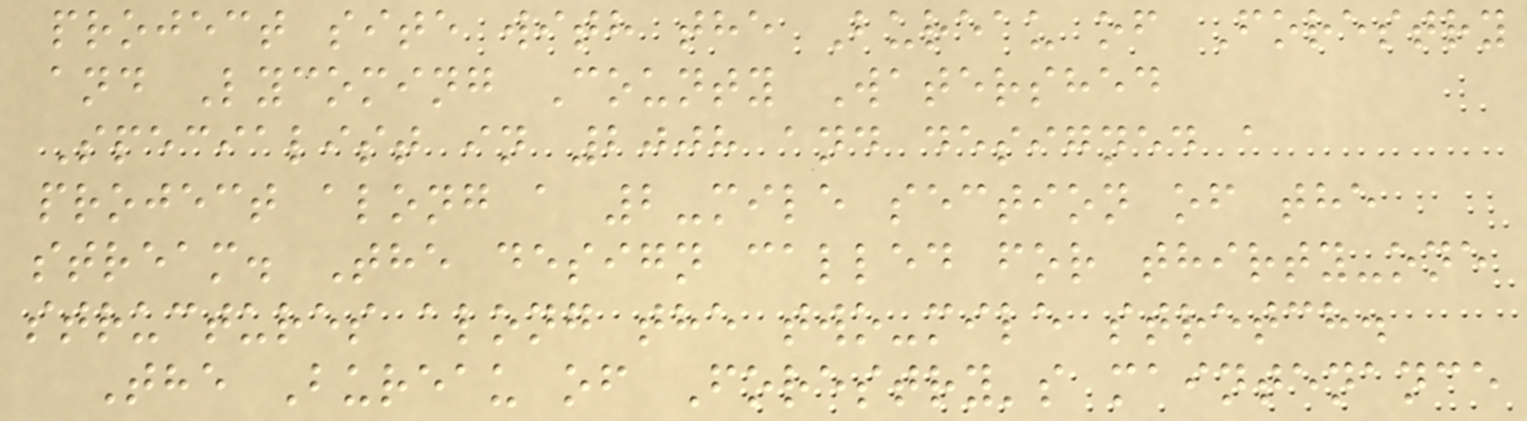project site with the Bureau of Forestry
and Lycoming County Watershed
Specialist in 2008 and designed a
project along a 2-mile section of the
stream. The design called for thirty-one
structures along the two-mile stretch.
The Bureau of Forestry's maintenance
